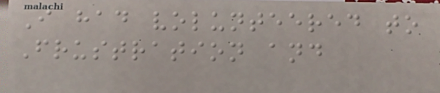I had volunteered to
Frustration and
